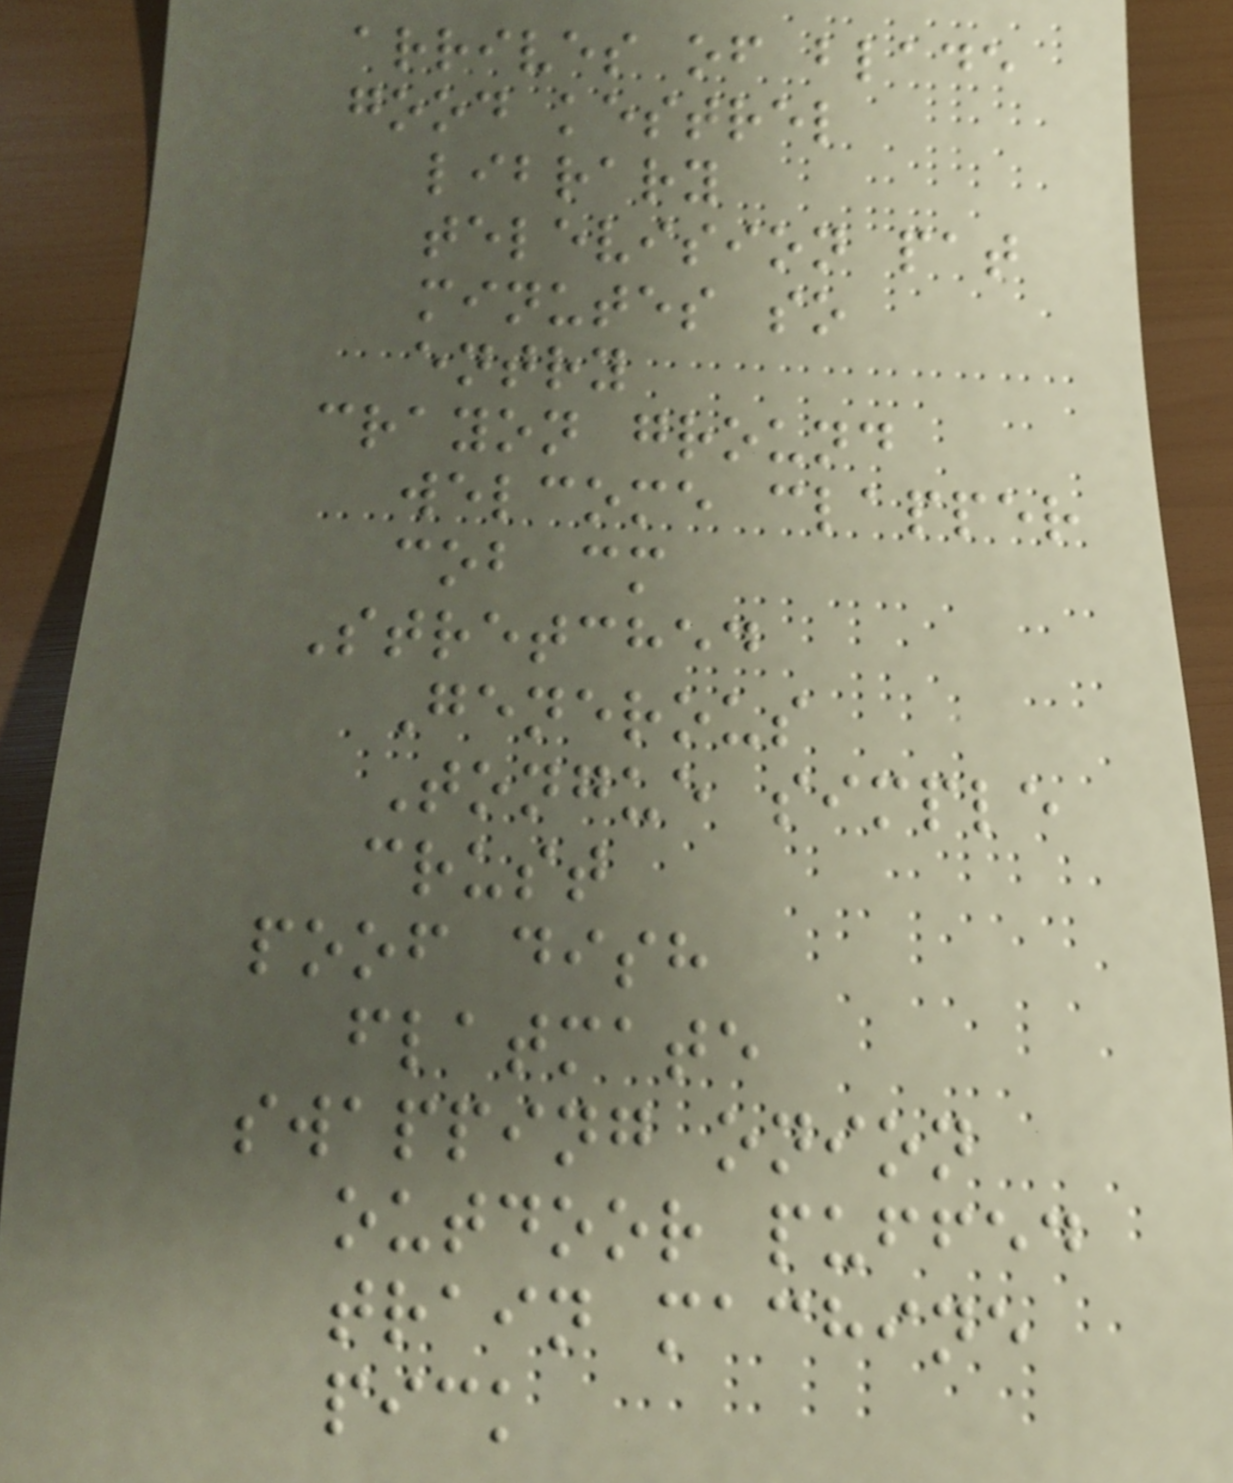arrives of blade
good kestrel
library
television pat
minutes so
entry
crayon ground
welcome clapper
cob cm
Stretched
Generous
Tongue simple
crust
poof dish
flatmate
swapping onion
outdoor puffed
train machine
pick
